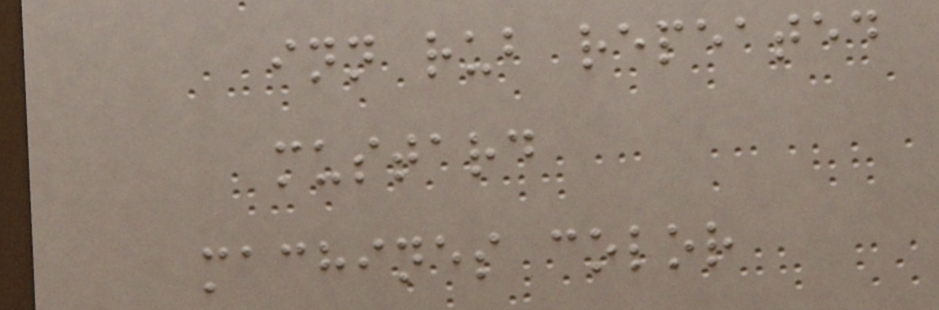inn rub repeated
mustard
machines color
